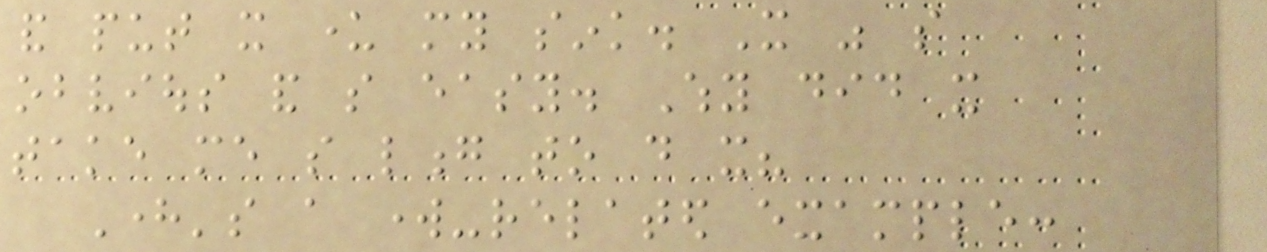and put it under my sink. It was so
obvious and so easy. Why did it
take me so long to do it?
Here's a work-related example:
